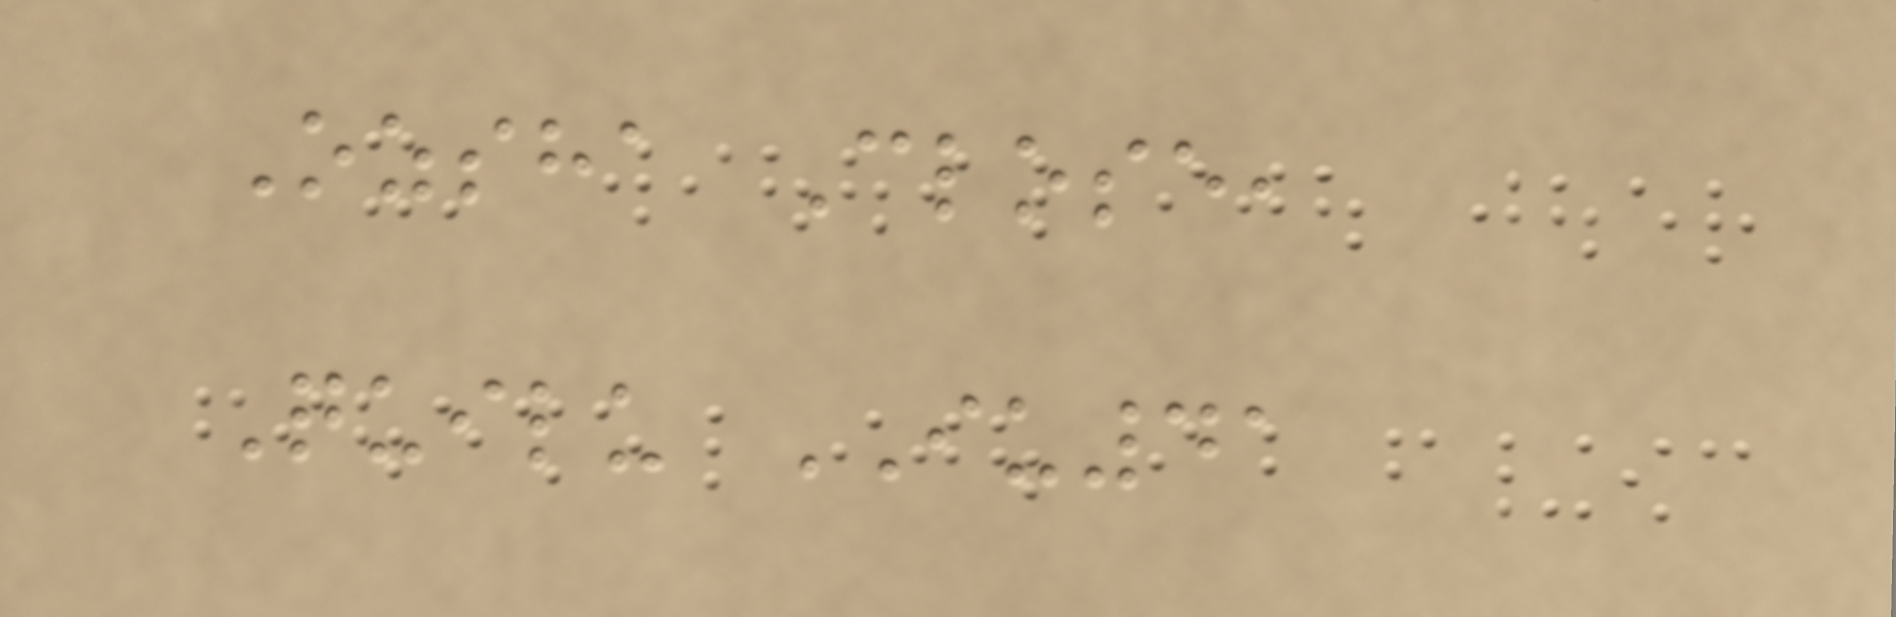Ozsha Close,
Quilu IU41
